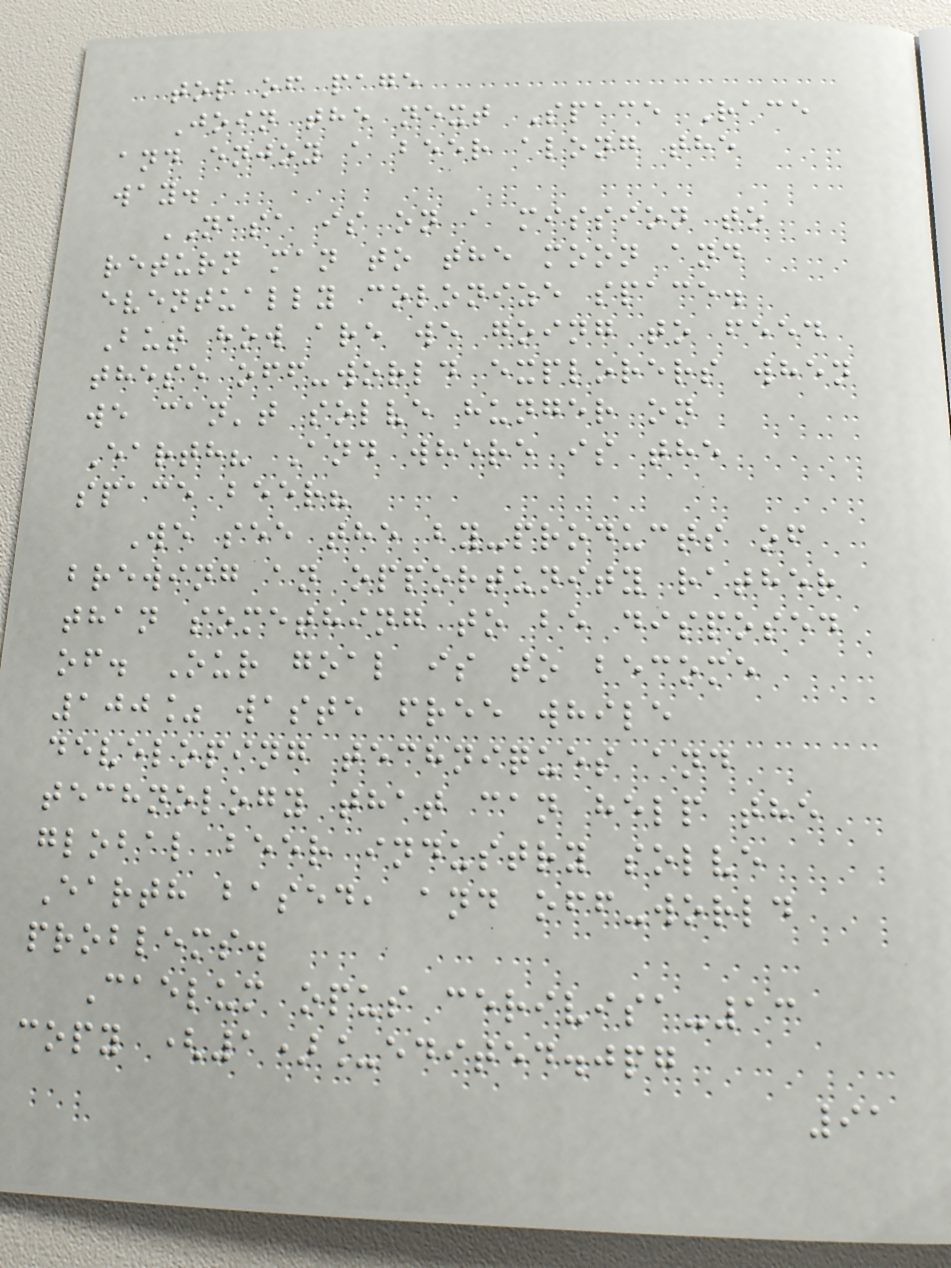top of page
Join the next Space Race
and enjoy a beer along the
way.
NASA is on a mission to
return man to the moon and
eventually colonize space.
But how are we going to feed
these off-world explorers when
we can't solve hunger on
Earth? And where is the
space beer?
We see the by-products of
brewing an opportunity rather
than something to be disposed
of. Our goal is to become
100% waste free while
developing techniques and
technology that can help the
global beer industry solve
Earth based, and off-world
problems.
Caelum opus cerivisa-13
copy (1)_edited.jpg
91
